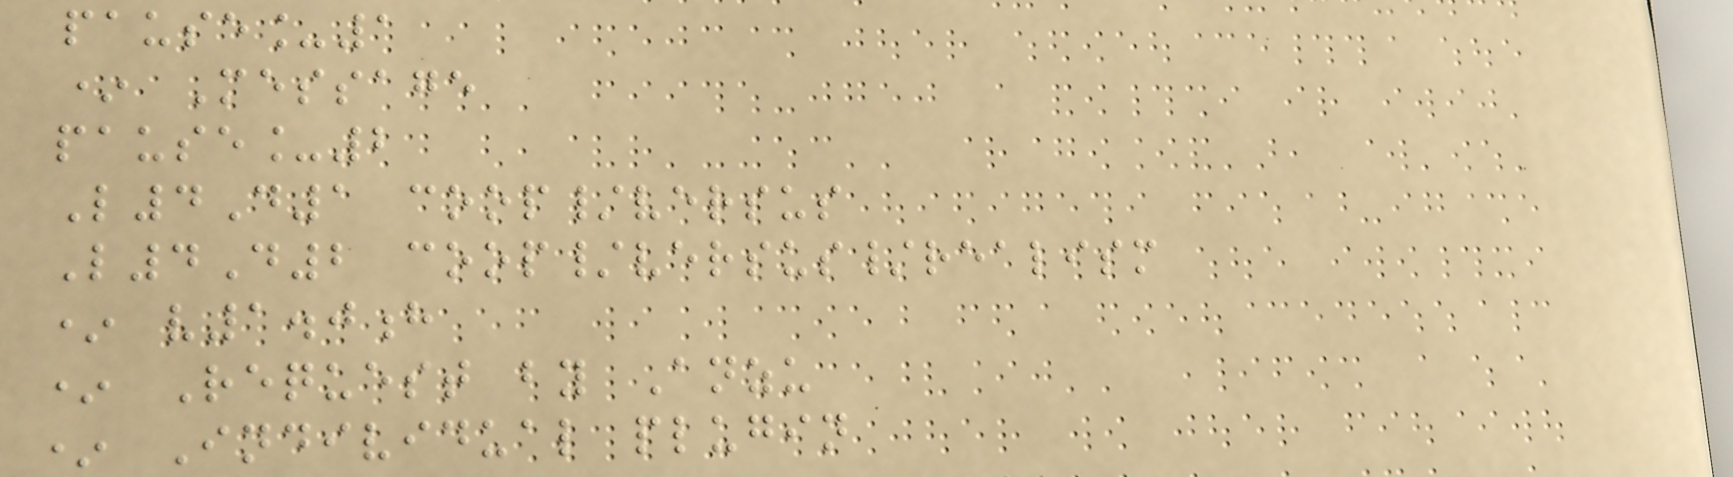pause_1
* Message
pause_2
L4D1 coop/versus
L4D2 coop/versus/realism
* v1.0h
* Request by Anzu
* Individual plugin
